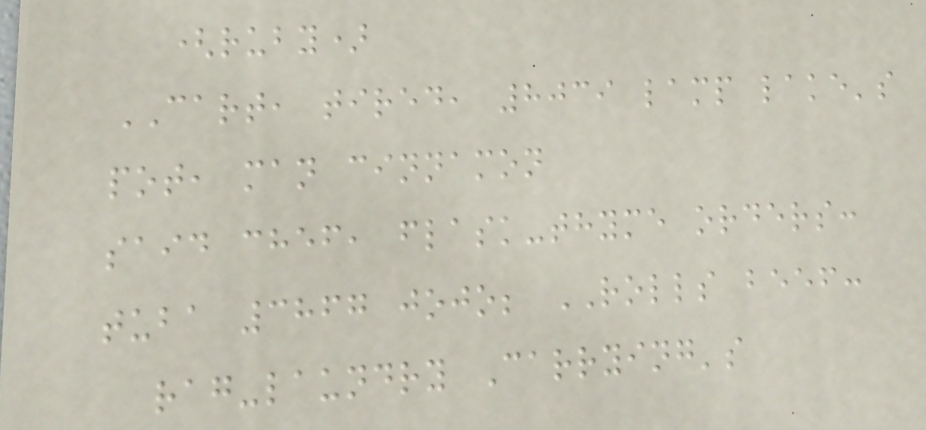(ruby)
CART, tired, 8039 lamp lake's
pot, man cinnamon
said chef, flask-thyme orders:
tuba 3867 jojo; ROLLS beef:
rag-laundry Carrying's
